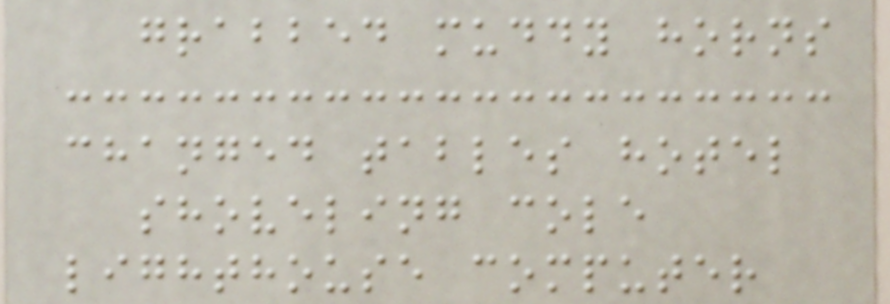grabbed muddy horns
changed tables hotel
shoveling cole
lighthouse computer
